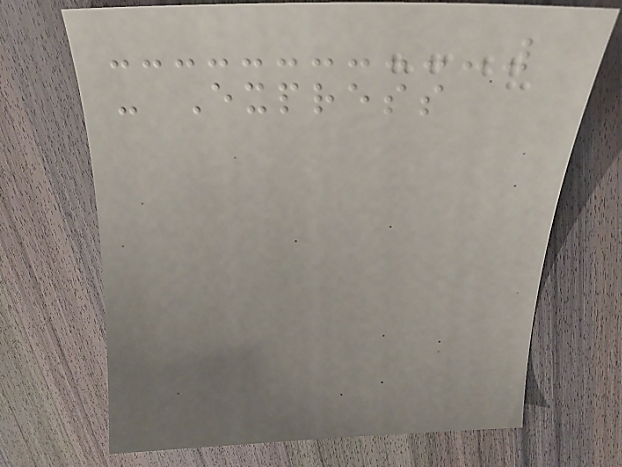- Express
